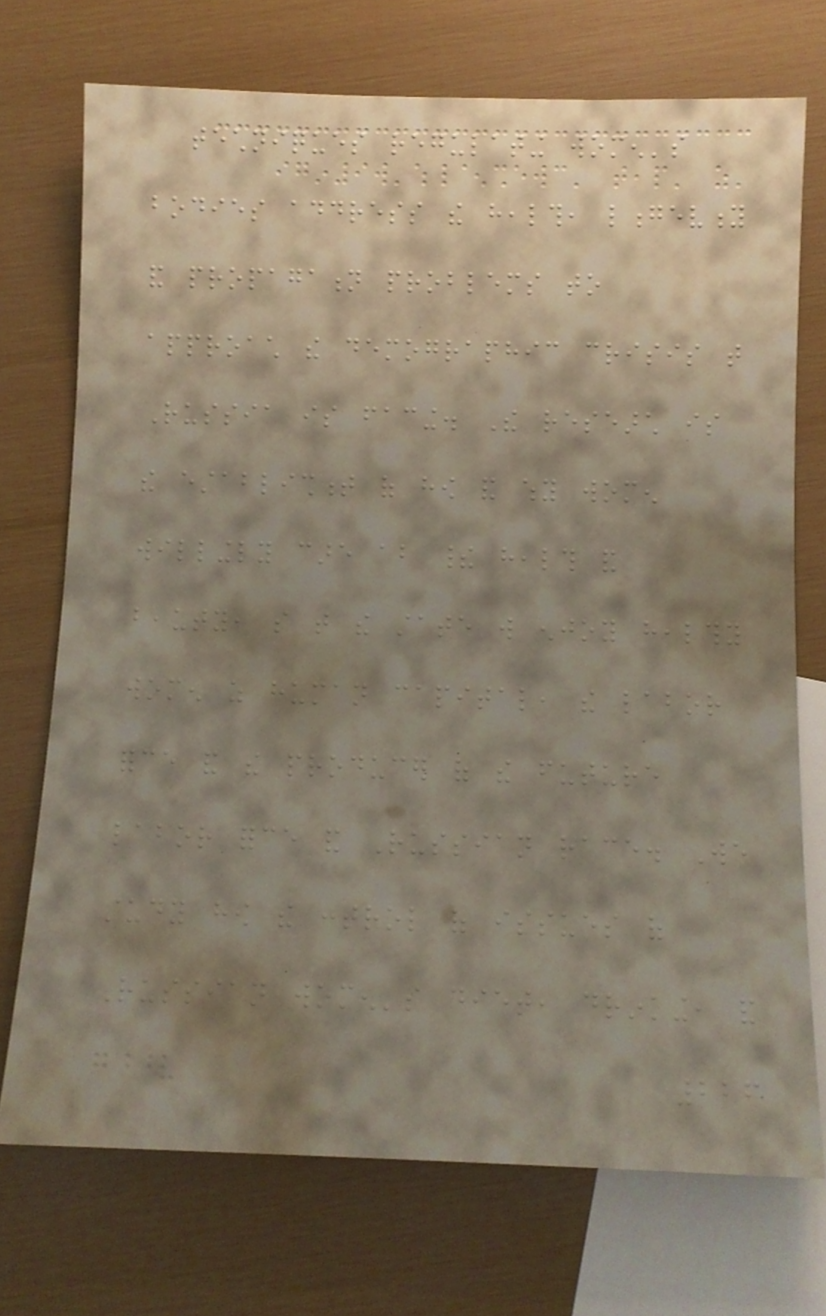techniques regulating women's
bodies address the health, longevity
and propagation problems to
approach the demographic crisis that
Russia is facing. The research is
the establishment of how and why women
willingly care about their health and
beauty, so that the state will enjoy healthy
women as human capital, the labor
force and the producer of the future
labor force and Russian race. We
study how the control of issues of
Russian women's diet, drinking, and
226
